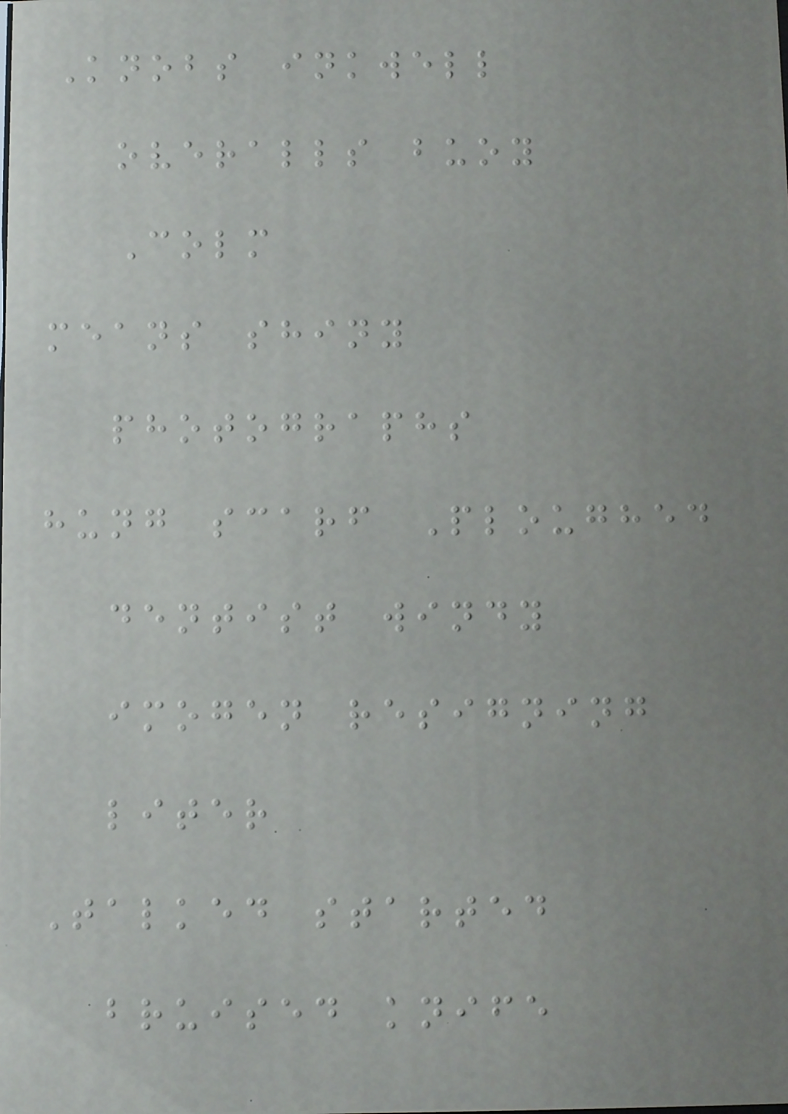Knobs inkwell
overalls buoy
Colm
means shiny
photographs
hung scarf Ploughed
dentist windy
imogen resigning
liter
Talked started
bruised knife
